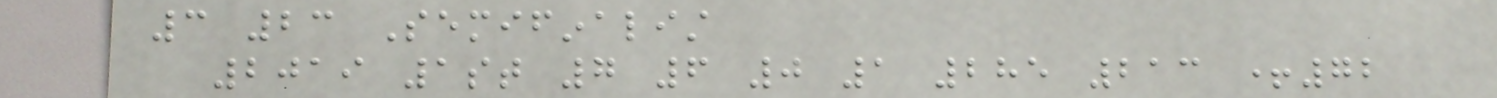3 23 Semifinalist
2019 1st 7 6 0 1 285 213 +72
